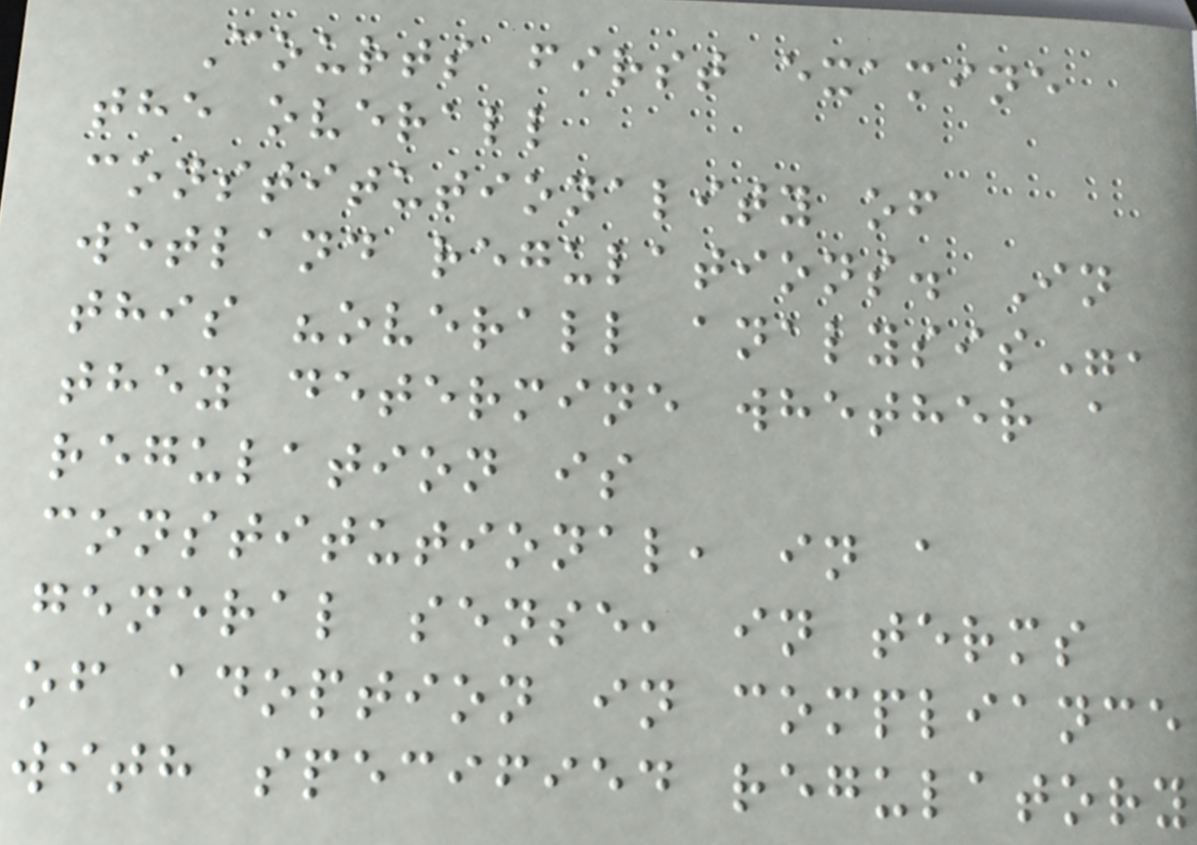Courts first examine
the overall
constitutionality of
wetland regulations. In
this "overall analysis",
they determine whether a
regulation is
constitutional, in a
general sense, in terms
of adoption in compliance
with specified regulatory
